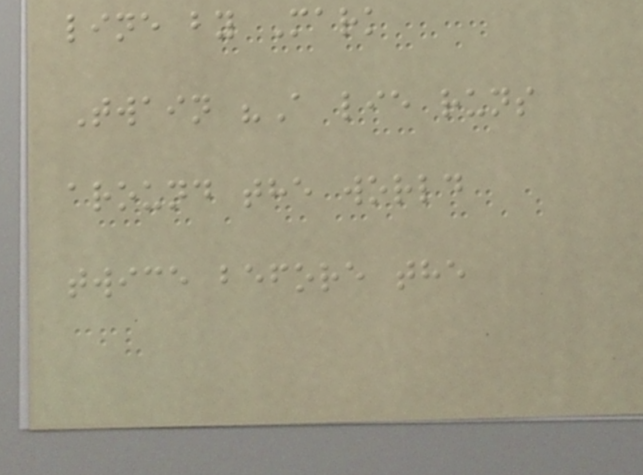line by Mark
Twain "A lie runs
around the world
twice before the
